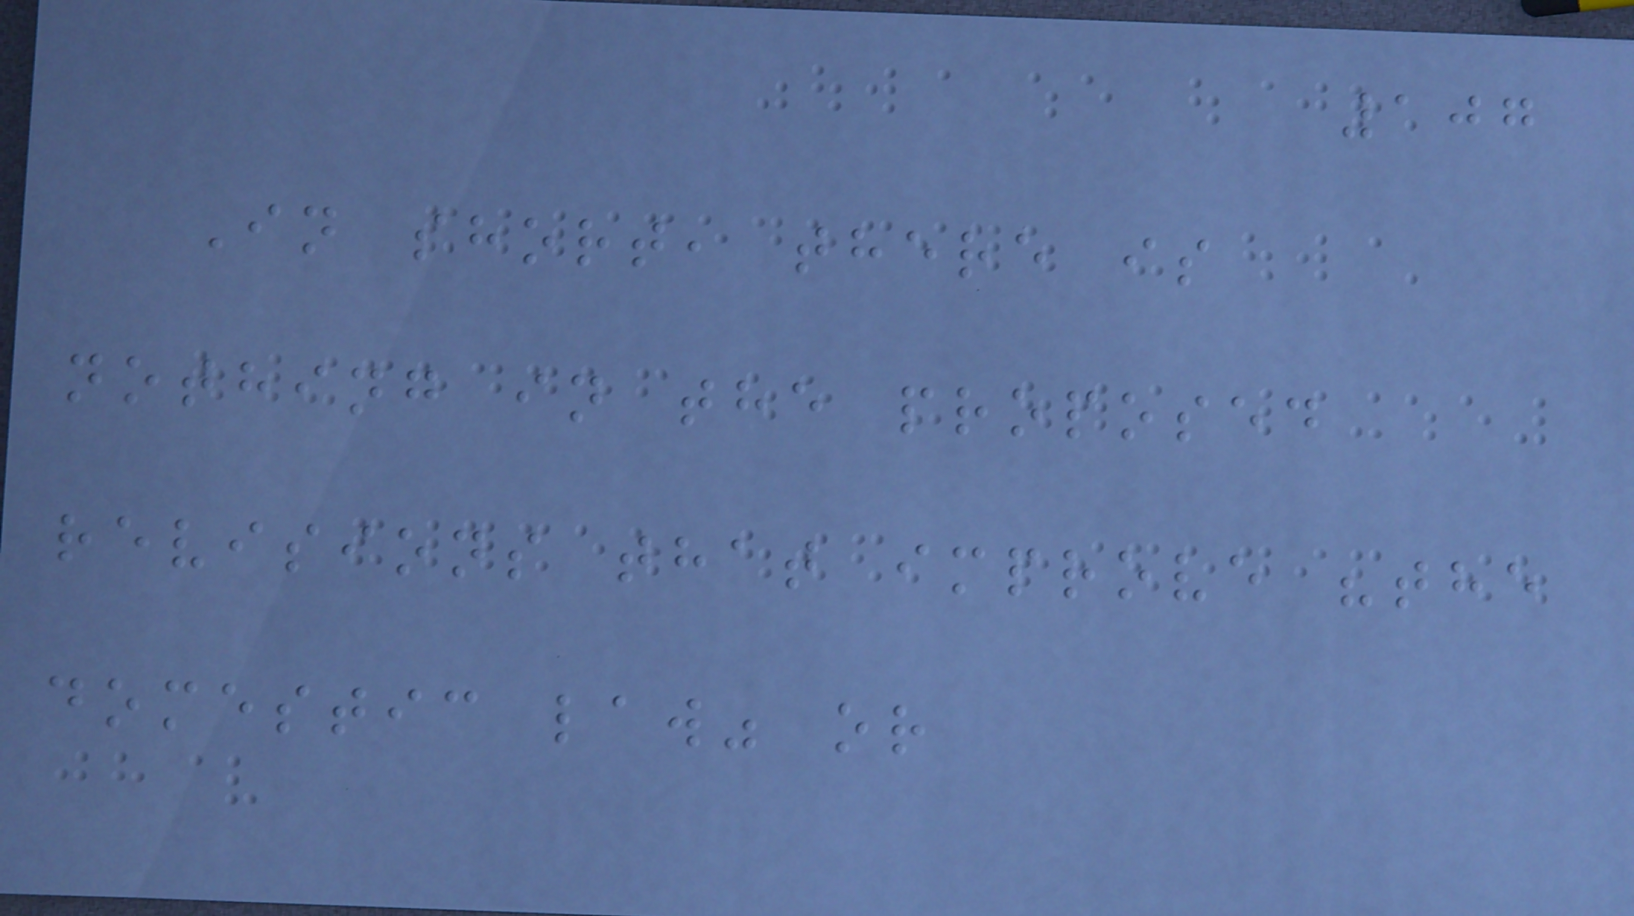107
In short, there is
nothing in the proposed
revisions that improve "the
domestic law" or
